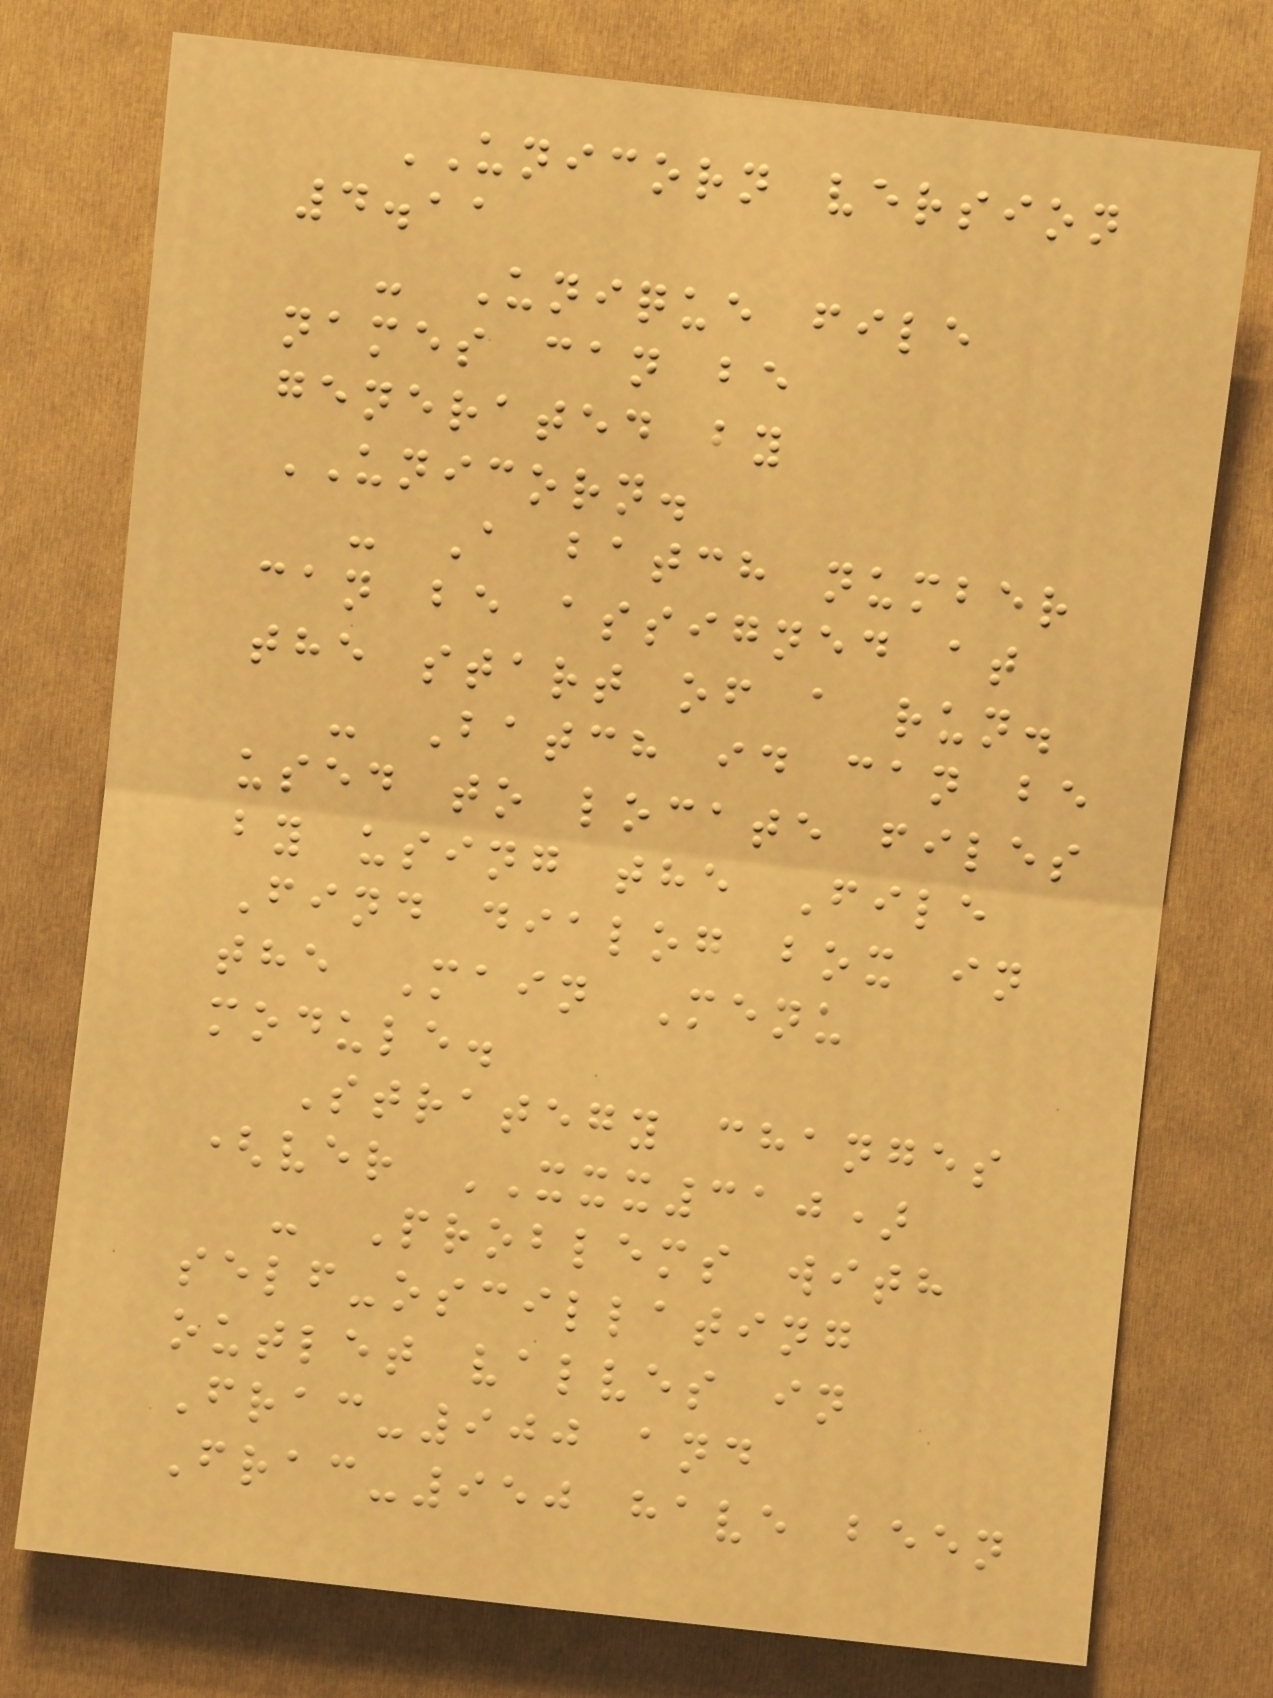UNICORN version
4.11
- Unique file
names can be
generated by
UNICORN.
- A batch number
can be assigned at
the start of a run.
- Batch id can be
used to locate files
by using the File
Find dialog box in
the Main Menu
module.
Strategy changes
(ver XXX310)
- Problems with
self-oscillating
outlet valves in
Frac-900 and
Frac-950 have been
